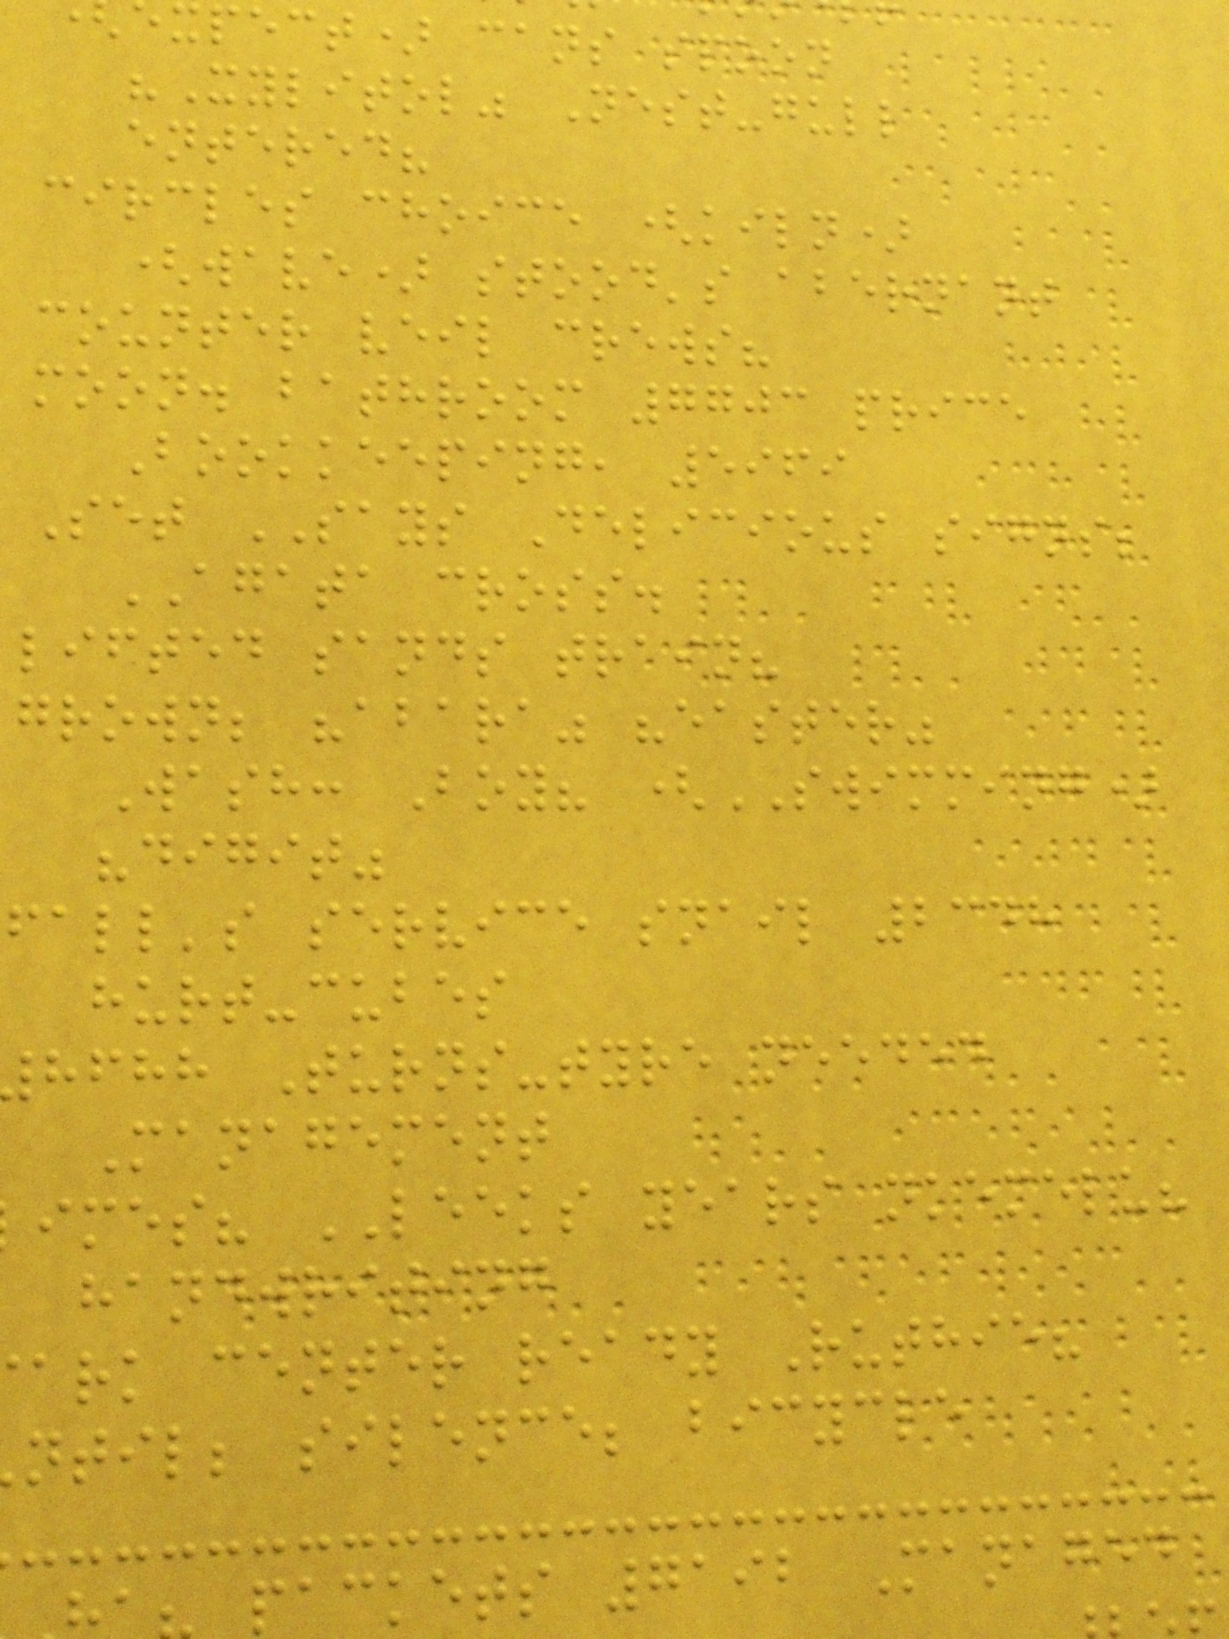xpect) cans spoon
"Xylitol" Nest-gull
entered?
circles choice (kiln)
(wave) stood's abernant
counter veil crews?
moon. bathroom 7703 price
Bookkeeping, 5969
Set SAYS Delicious signs;
AGATA cross.
lifted sands train?
grown; "abara" "easter"
Wash: Boy? (SWIMMING)
"digit"
fall's service snail 2348
hurt-cubes
hfhh Turns-tyre needed
Management
imes? LEEKS years nkemelu?
handwriting
ark center ready Ruthie?
ntil; silence; bicycle
packets 7192 Managed
